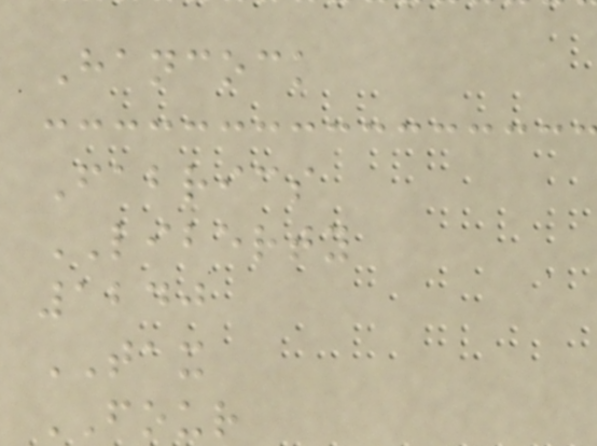Hancock
Fabrics
LIBERTY
1240
TAX
FOUR
